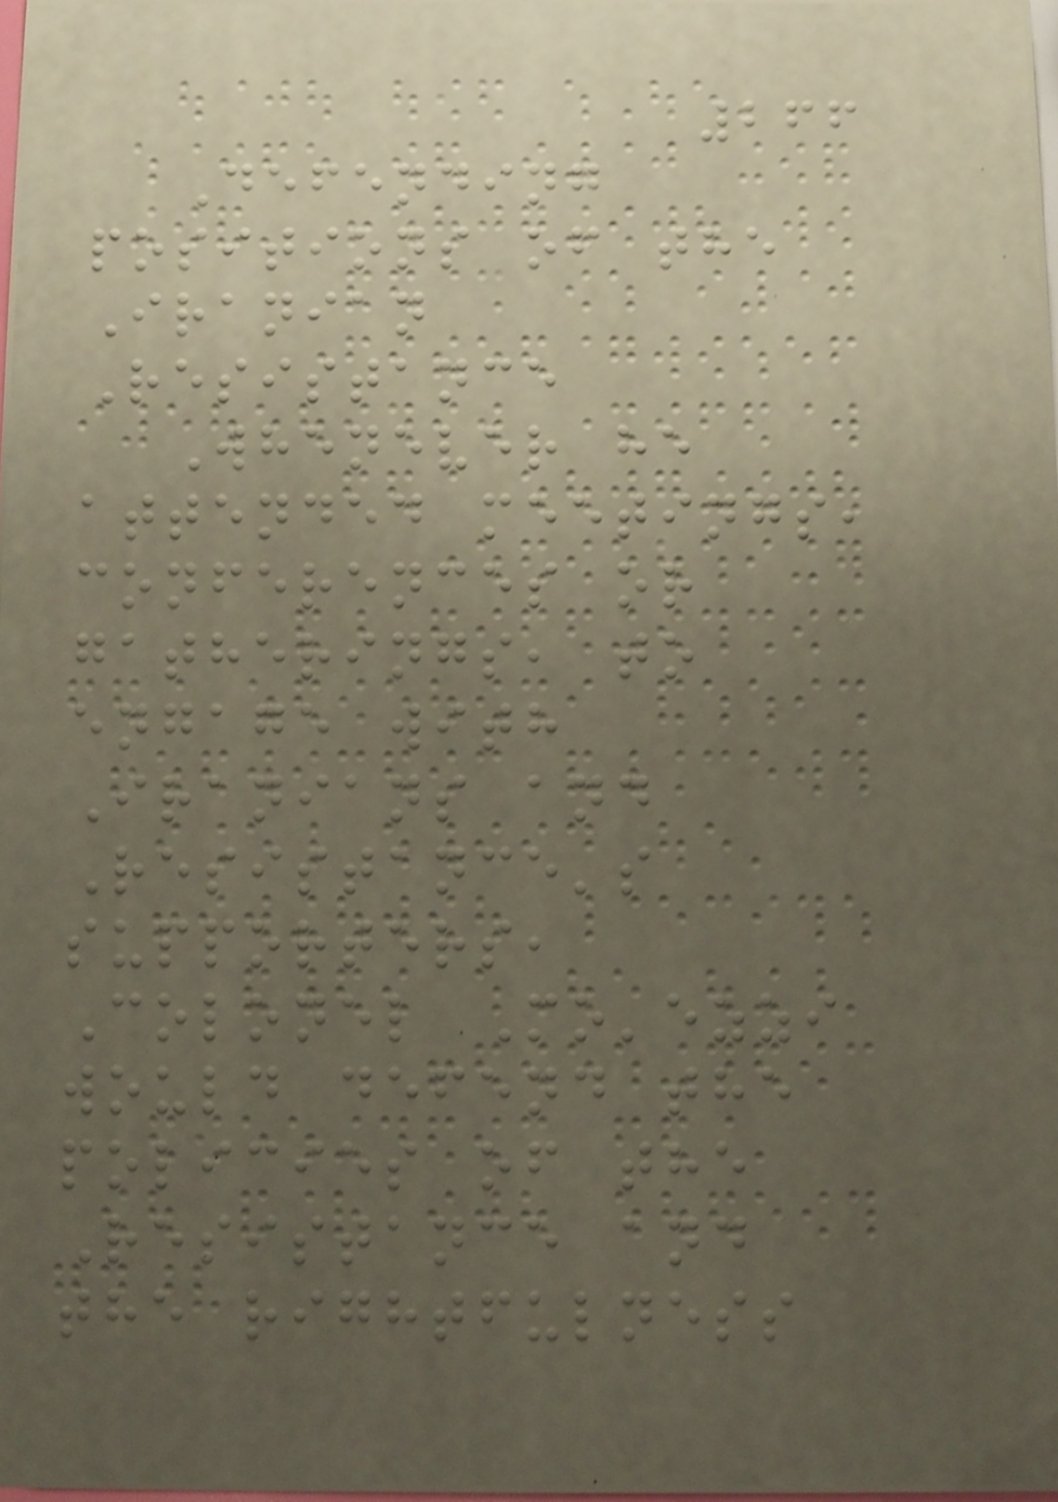266
Defending
positions of the
Iranian
Resistance
Whenever he
attended meetings,
conferences or
gatherings, to
engage with
Iranians and
Resistance's
supporters,
Colonel Mo'ezzi
would defend the
policies of the
Resistance and
the rightfulness
